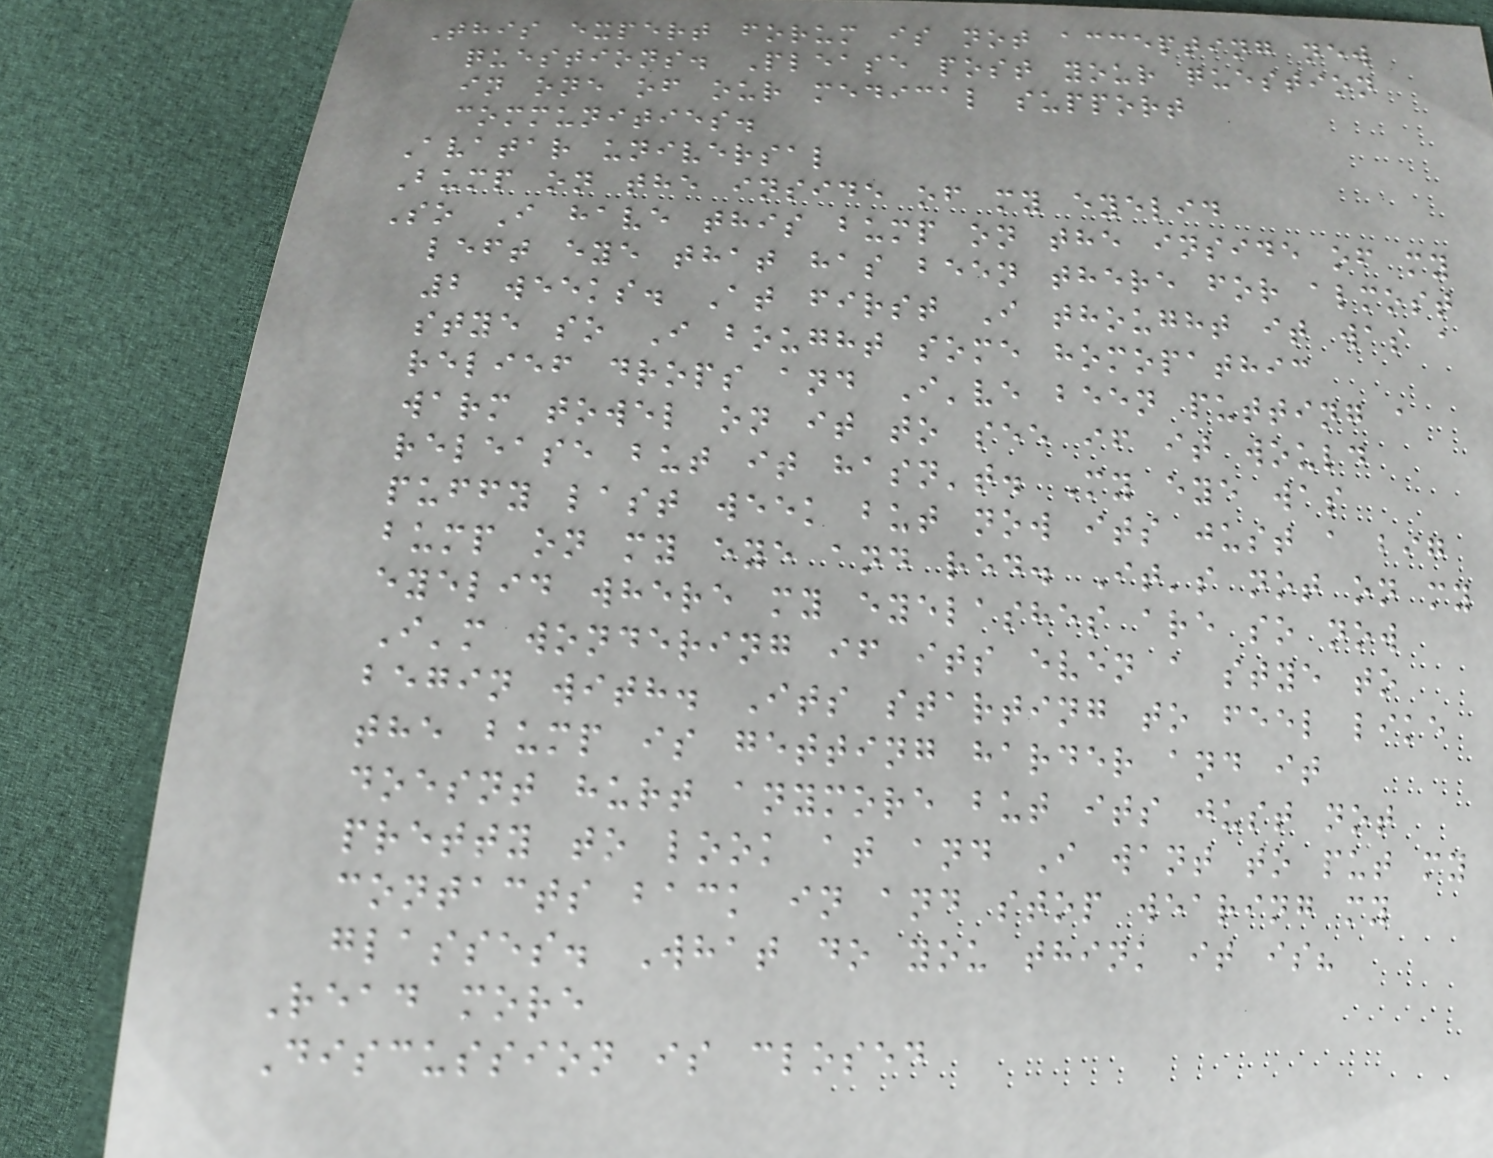This expert forum is not accepting new
questions. Please post your question
in one of our medical support
communities.
Avatar universal
Bump on the inside of my eyelid
So I have this bump on the inside of my
left eye that has been there for almost
2 weeks. At first I thought it was a
stye so I bought some homopathic
relief drops and I've been putting a
warm towel on it to see if it would
release but it hasn't. My eye was
puffy last week but now its just a big
bump on my eye and red. It's not on my
eyelid where my eyelashes are so now
I'm wondering if its even a stye to
begin with. Its starting to feel like
the bump is getting harder and it
doesnt hurt anymore but its just not
pretty to look at and I want to put my
contacts back in and stop wearing my
glasses. What do you think it is?
Read more
Discussion is closed
